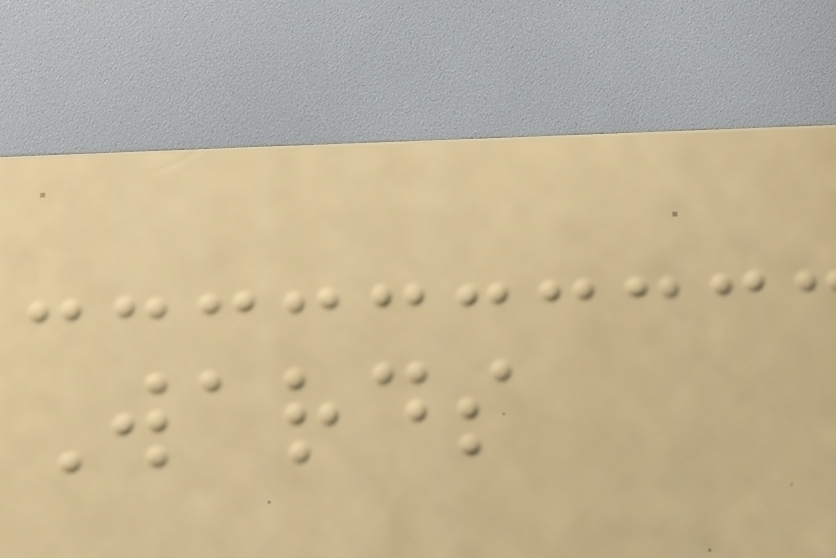Wards
